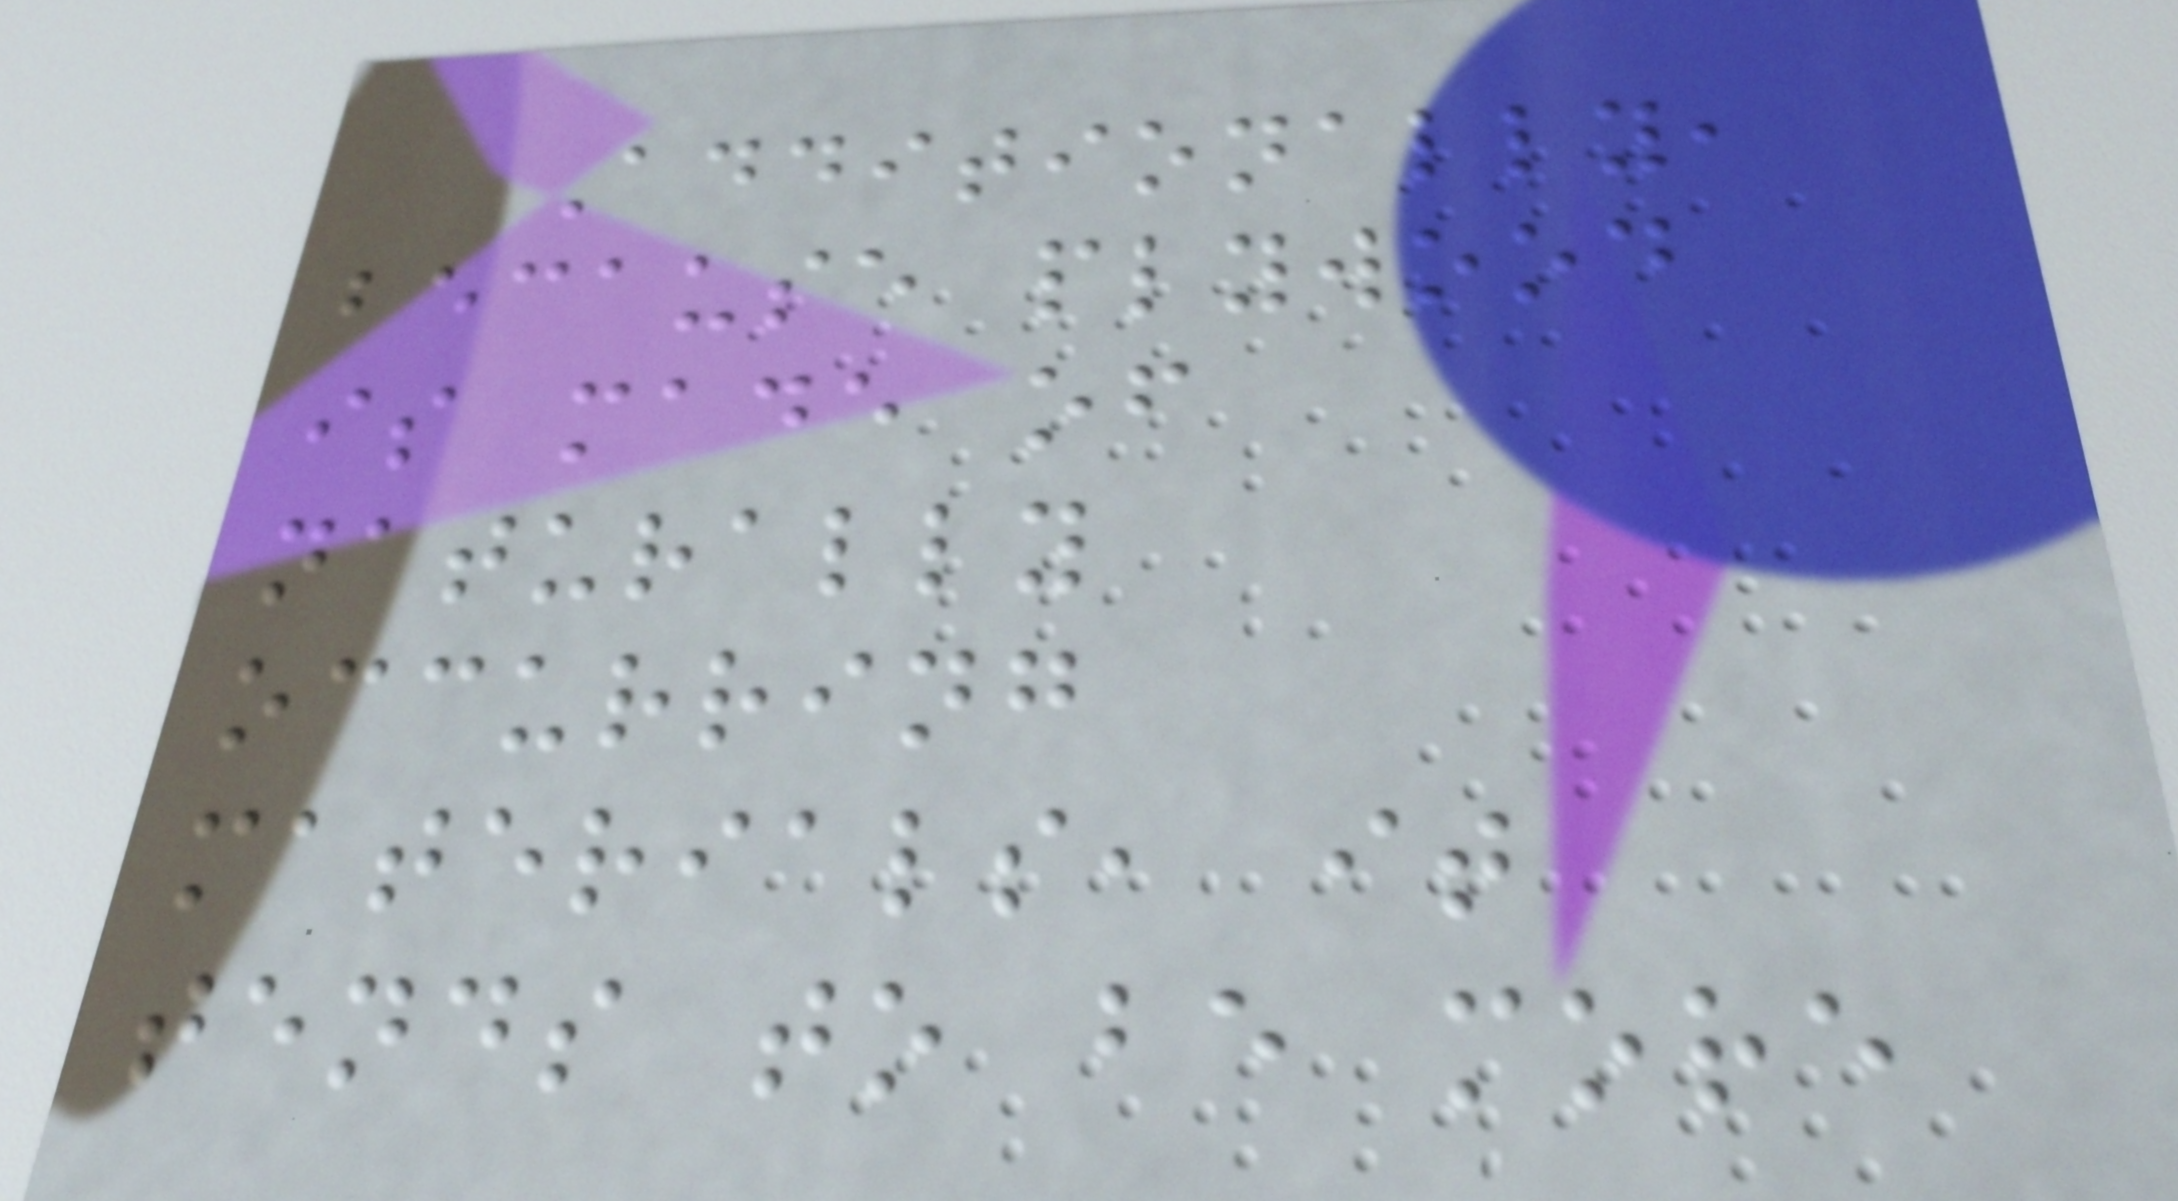Additionally,
because plywood
is made of
naturally
occurring
materials, it
tends to be more
